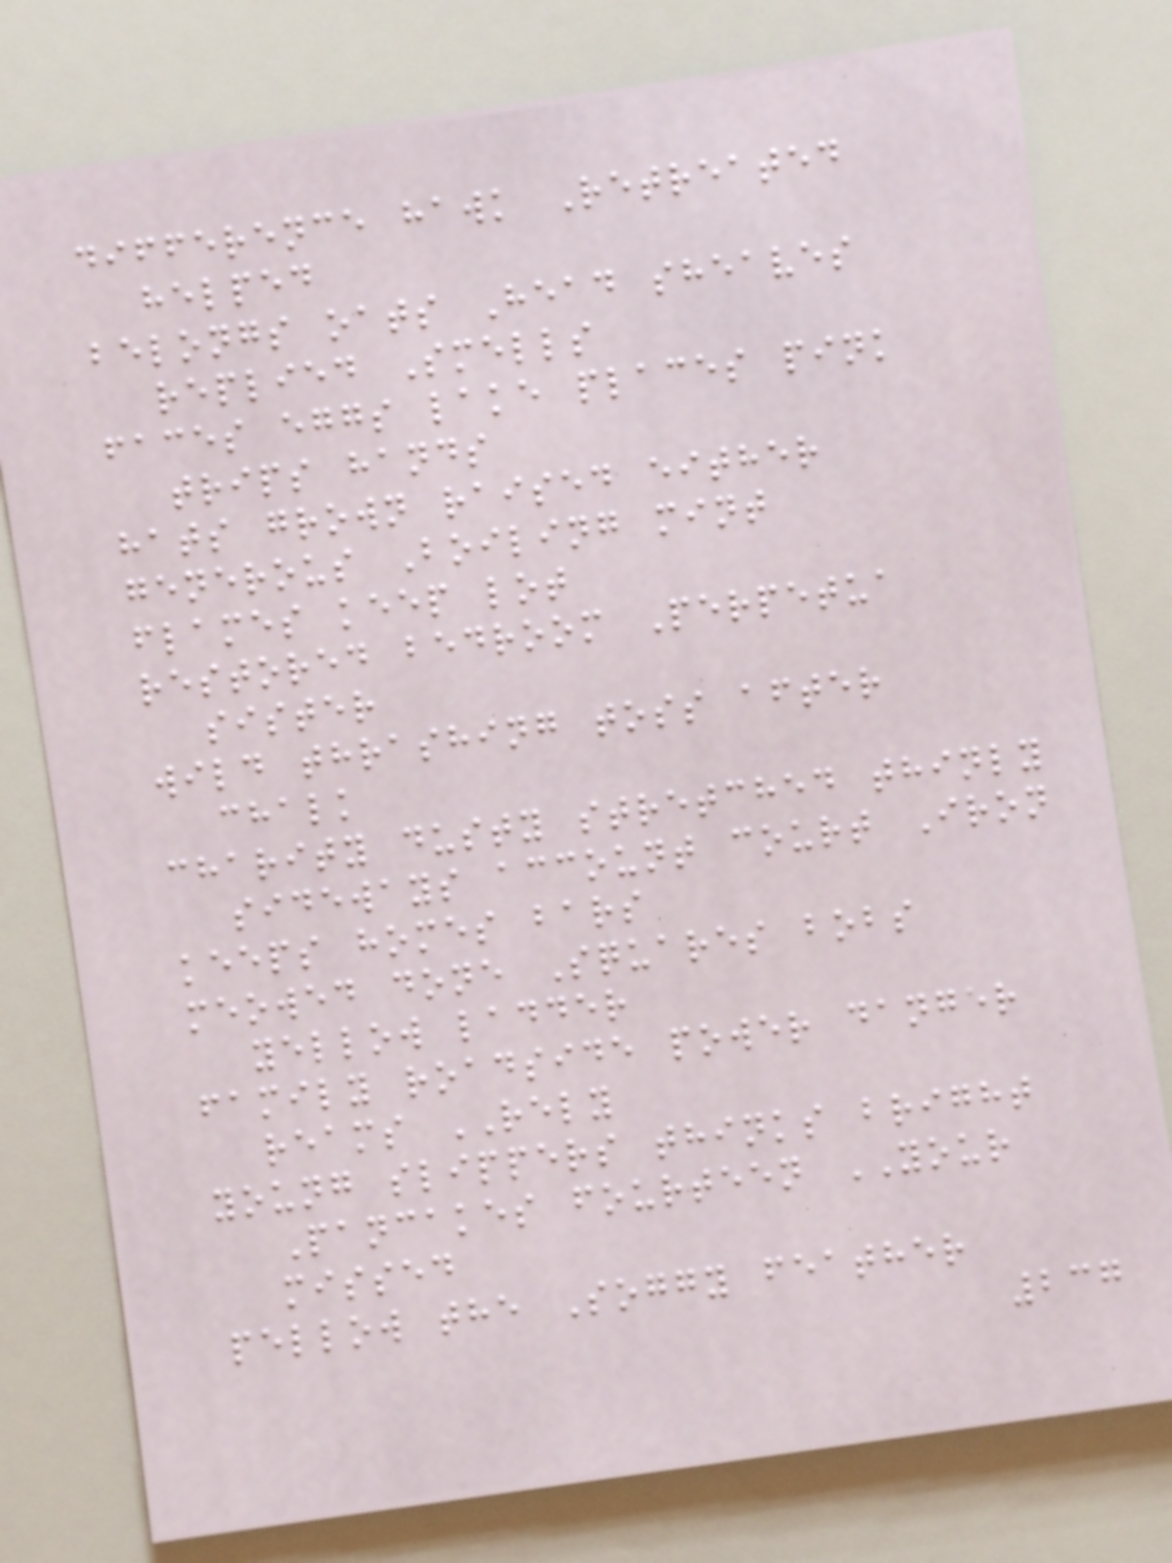difference hawk Retreated
helped
belongs oats Head sheaves
replied Smells
faces eggs lake places pink
trips hands
hats grown raised either
generous Boiling mint
flames keep lot
restored bedroom Perpetua
sister
wild thrashing toss after
chalk
charity dusty stretched thinly
sideways account court Iron
keeps homes bars
meowed done Squares bobs
yellow ladder
family roadside power danger
reams RELY
young slippers thinks bright
Pancakes fourteen YOUR
missed
pellow the Soggy feather
237
